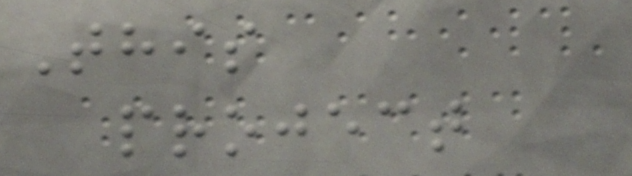This
project
